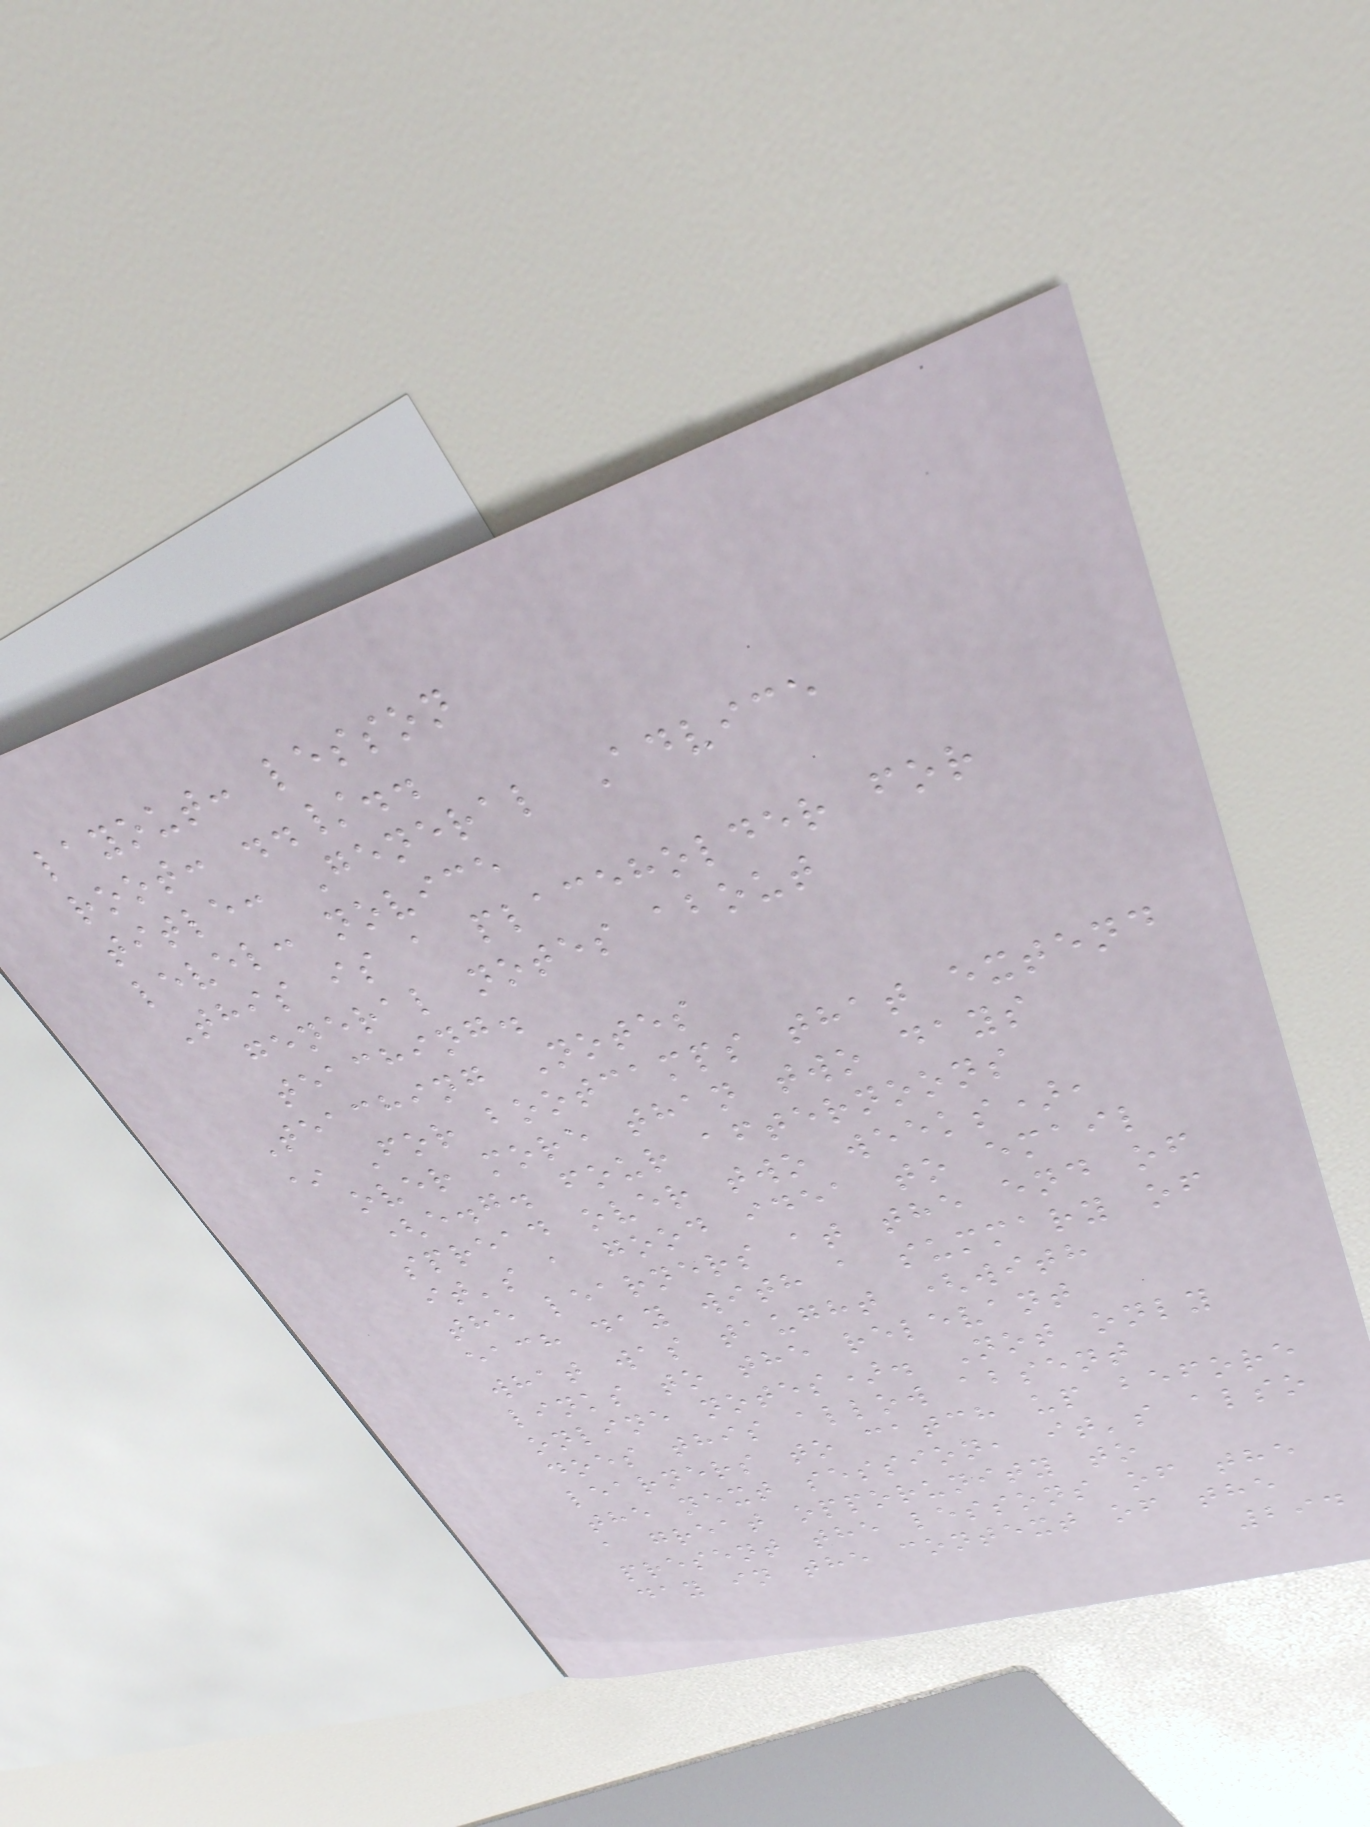layout: lesson
root: ../..
title: General Advice
level: novice
This is a placeholder for
general notes about
teaching.
Teaching Notes
* For bootcamps that extend
over more than two days
(e.g. four afternoons
spread over two weeks),
it's a good idea to email
the learners at the end of
each day with a summary of
what was taught (with
links to the relevant
online notes). Not only
does this allow absent
learners to catch up before
the next session, it's also
a great opporunity to
present the lessons of the
day in the context of the
294
